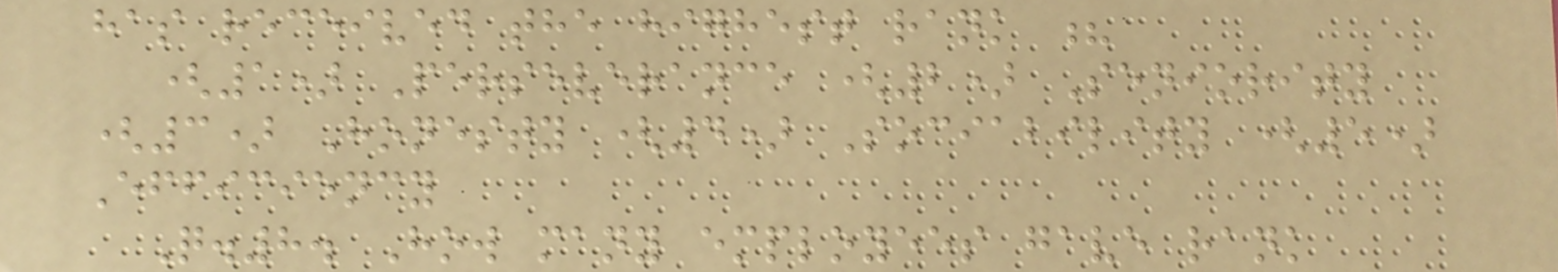has received the highest rank ?
(1) Perseverance (2) Seniority
(3) Honesty (4) Sociability (5)
Efficiency
Q.8. How many employees gave rank
